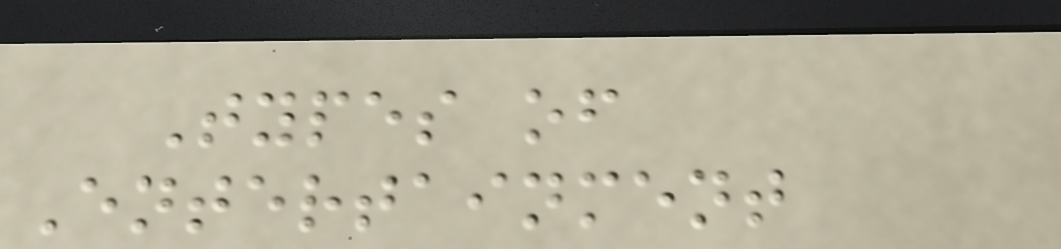Types of
Entertainment
